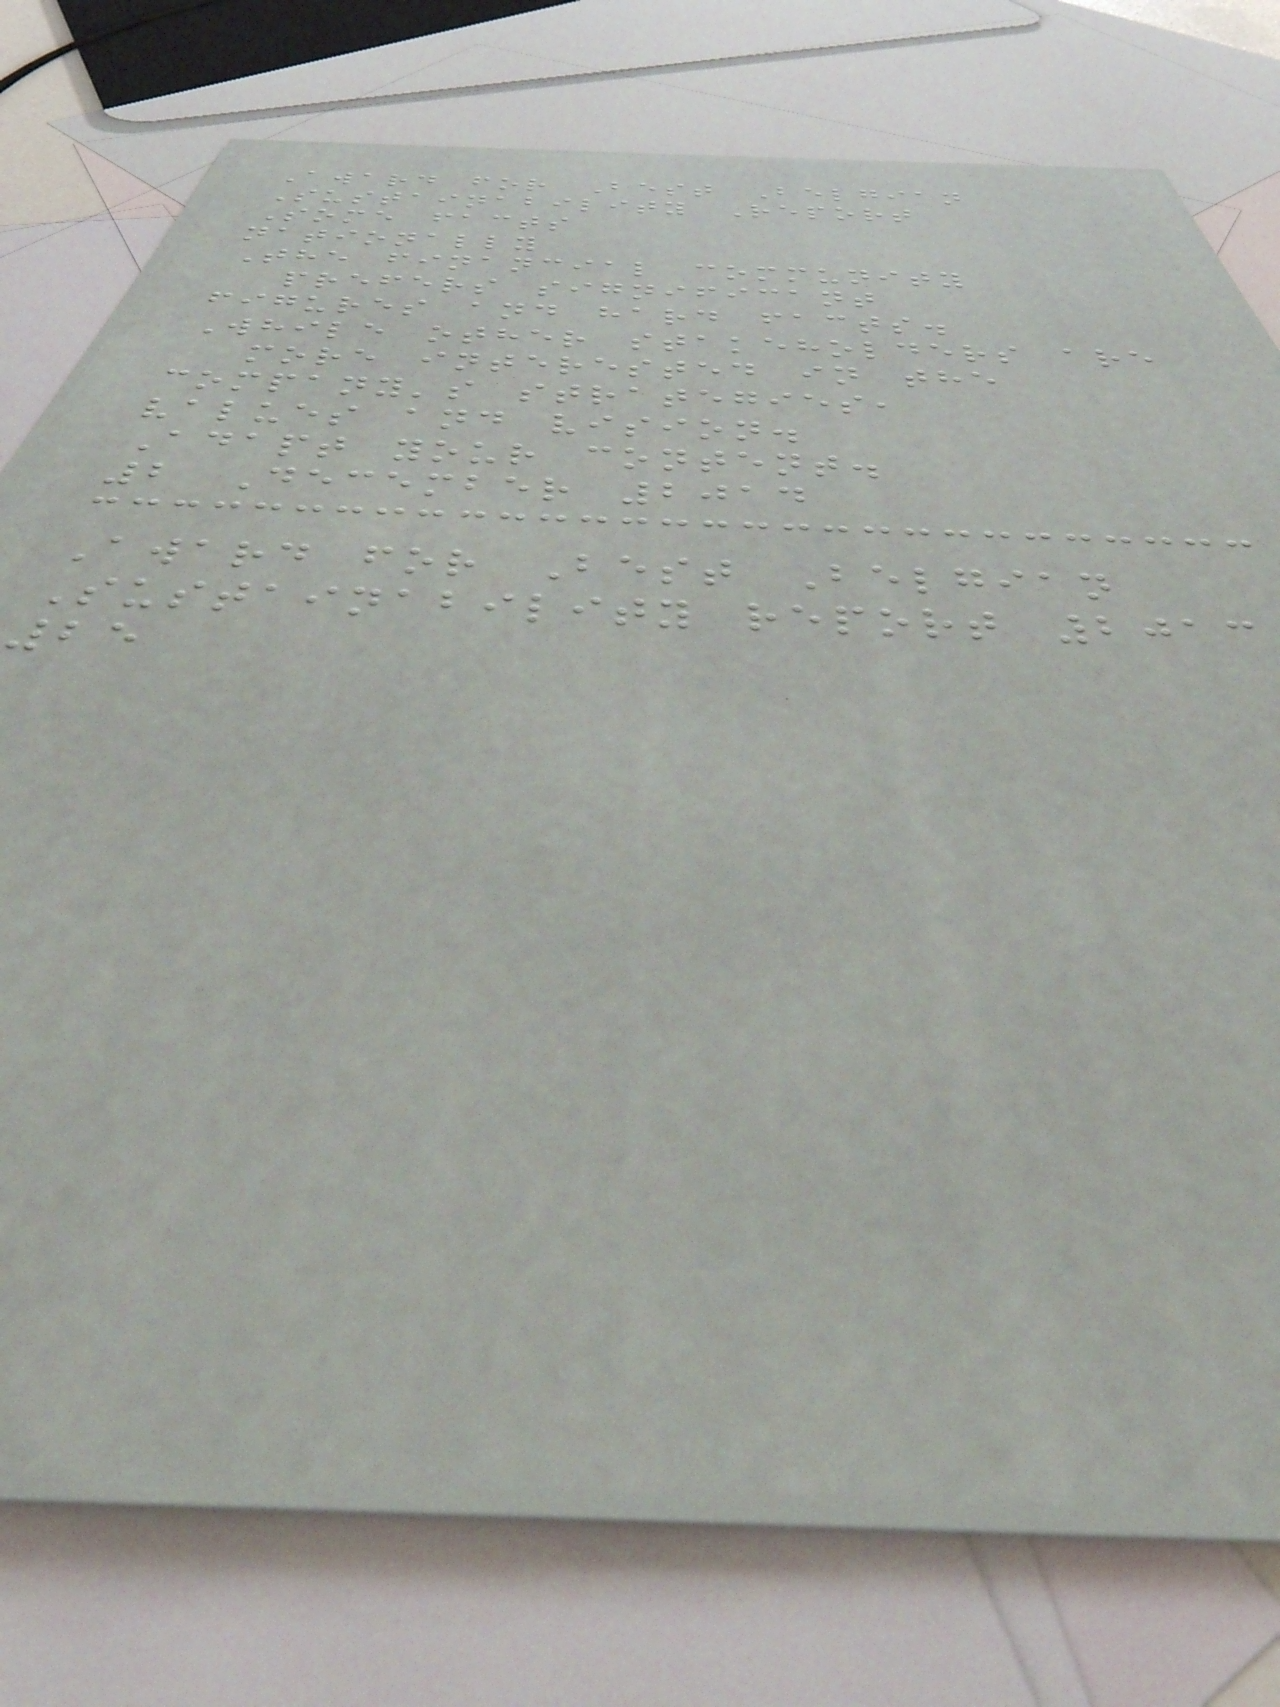Award for Best Belgian
Sustainability Report
Some facts
nationally
The financial community
prefers significant
figures and hard facts.
While other stakeholders are
more interested in the
company's strategies,
values and vision.
Adapt your content.
2 December 2014
Award for Best Belgian
Sustainability report 2013
25
